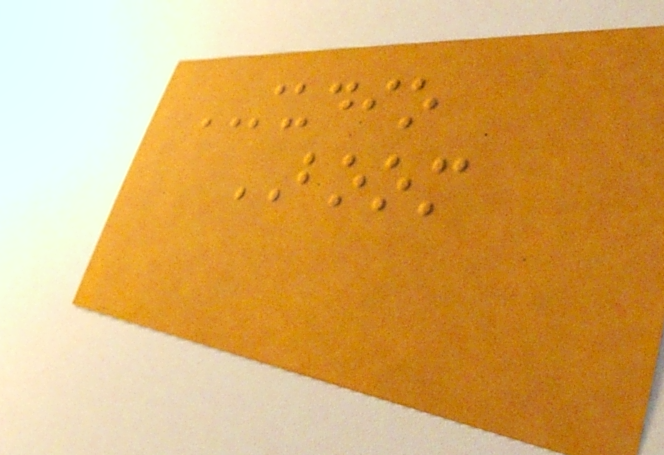STUDIO
BOOM
